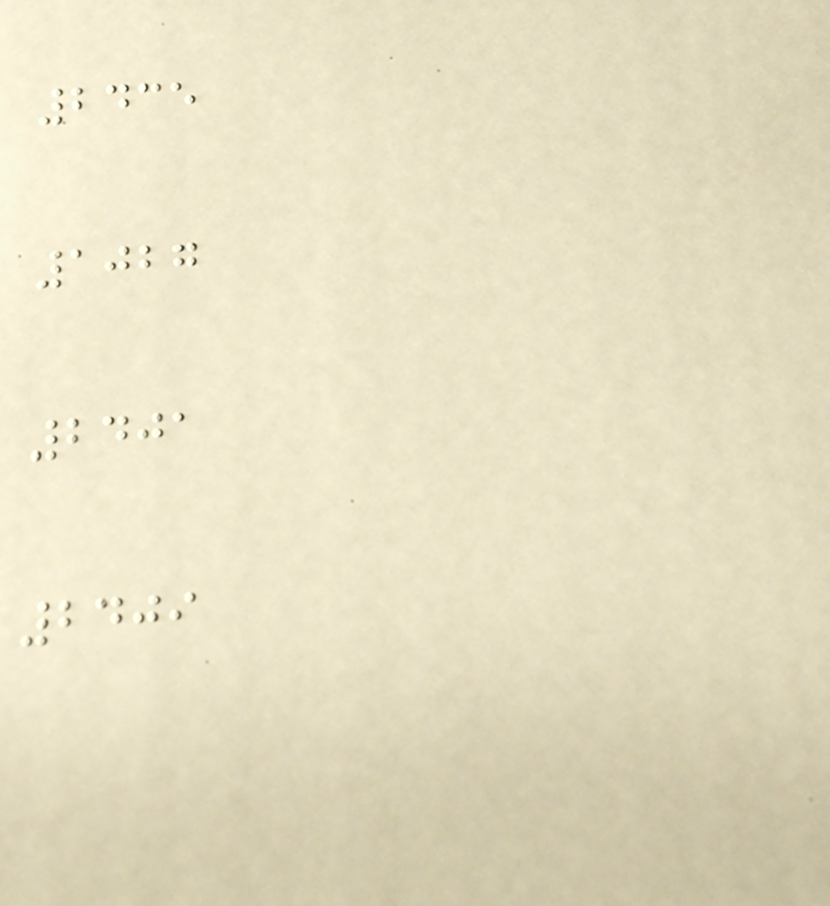2435
1027
2401
2409
